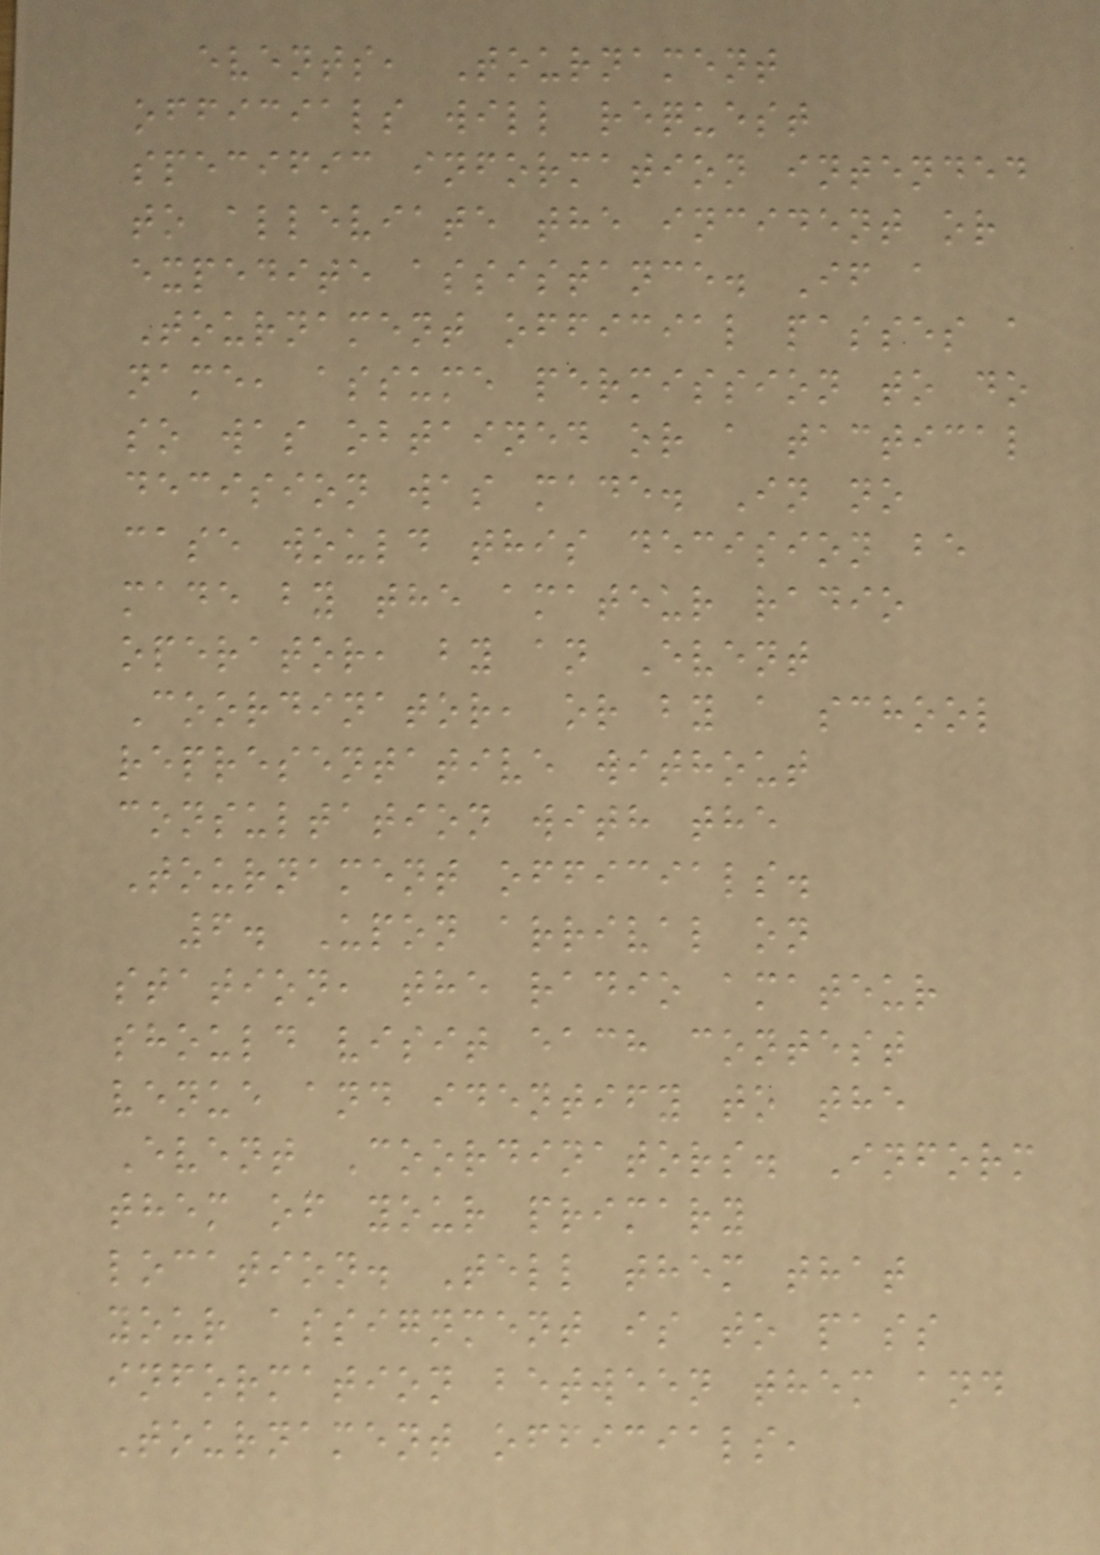events, Tournament
officials will request
specific information intended
to alleviate the incident or
expedite assistance. If a
Tournament official passes a
name, assume permission to do
so was obtained or a tactical
decision was made. In no
case would this decision be
made by the amateur radio
operator, by an Event
Coordinator, or by a school
representative without
consultation with the
Tournament officials.
6. Upon arrival on
station, the radio amateur
should visit each contest
venue and identify to the
Event Coordinators. Inform
them of your primary
location. Tell them that
your assignment is to pass
information between them and
Tournament officials,
